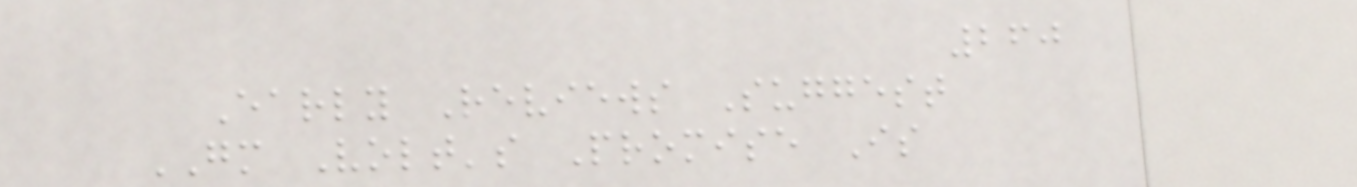260
Early Reviews Suggest
GM Volt's Promise Is
